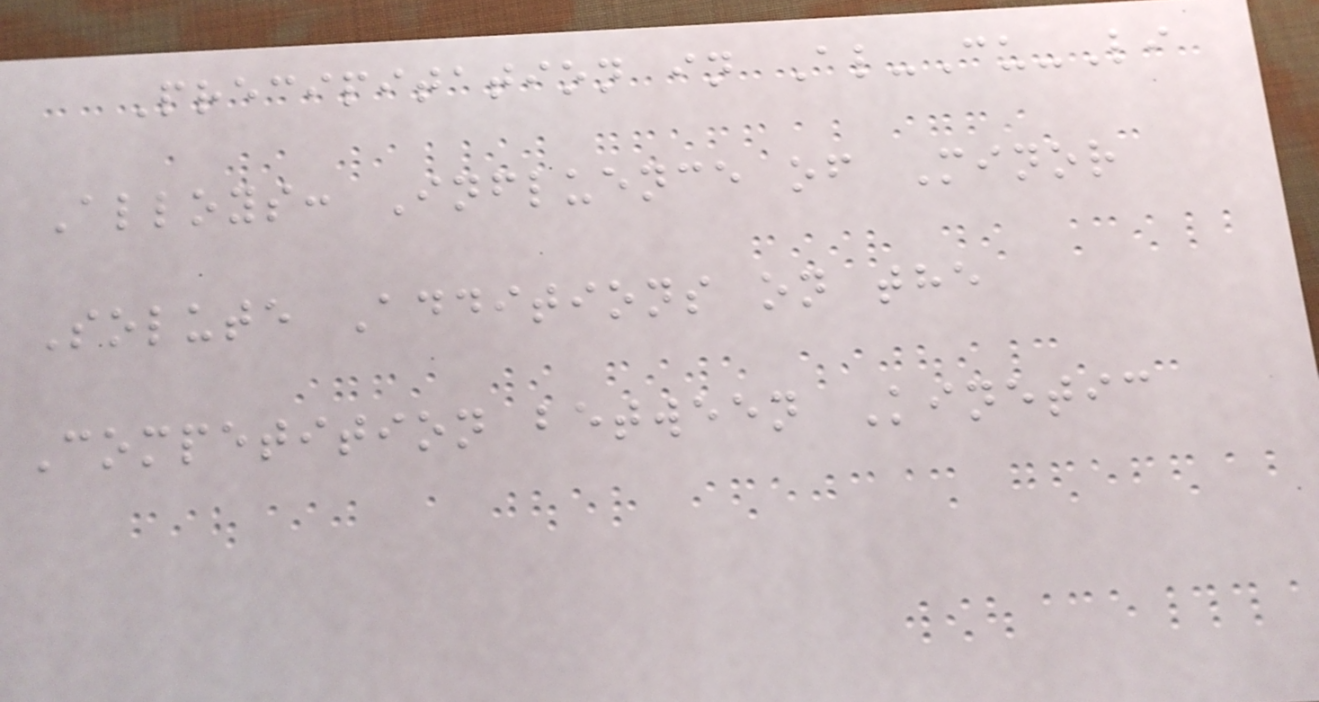Precipitation in Al-Cu-Li
Alloys: Influence of Minor
Solute Additions on the
Competition between Kinetic
